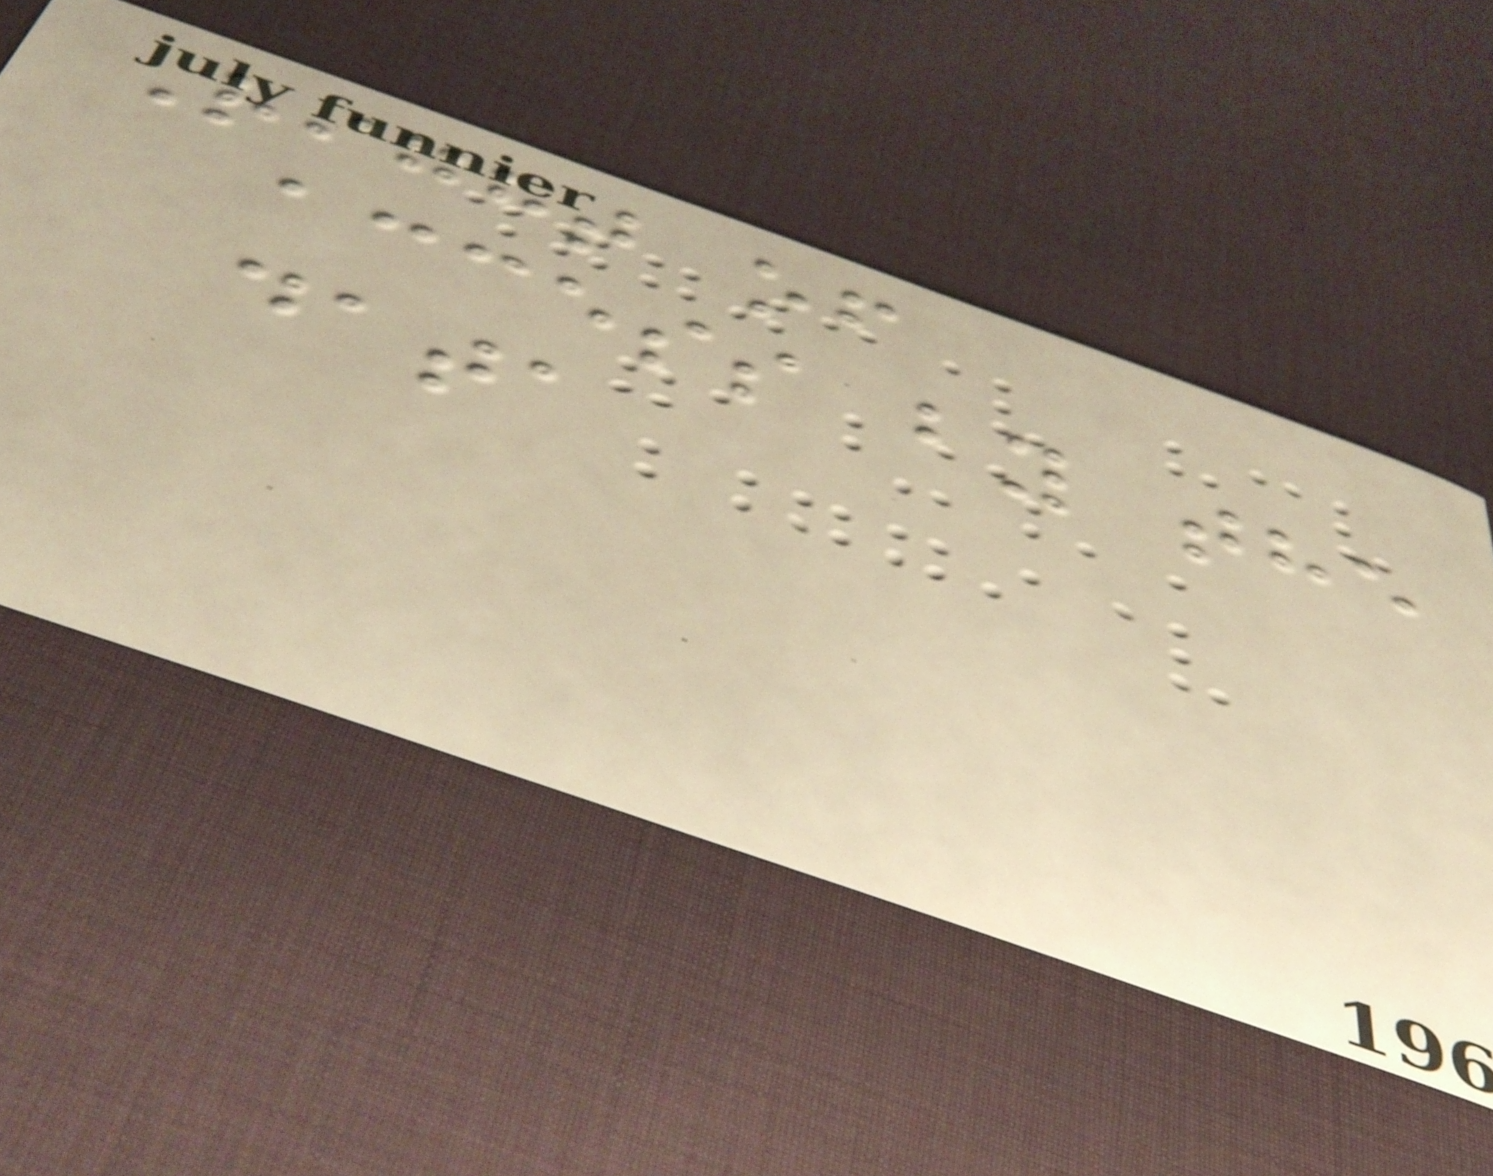Right of
access by the
data
